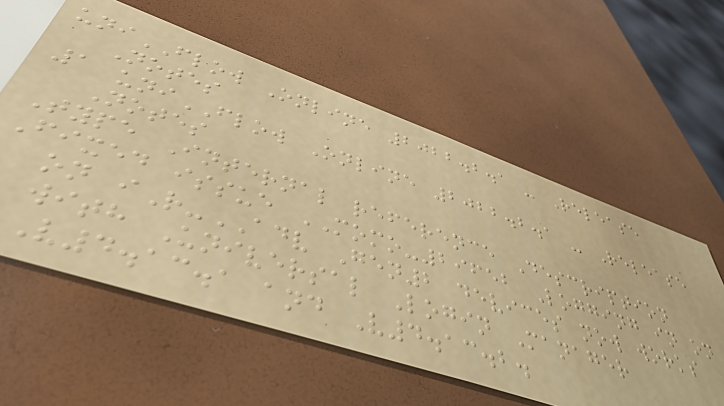uniFLOW Online 2022.2.1 - Release
Notes
1 uniFLOW Online 2022.2.1 - Release
Notes
Type Internal reference Description
Fixed issue MOMO-29652 Logging in on
on iR-ADV Gen2 devices now works
with Universal Login Manager
V4.13.1 and V4.13.2.
